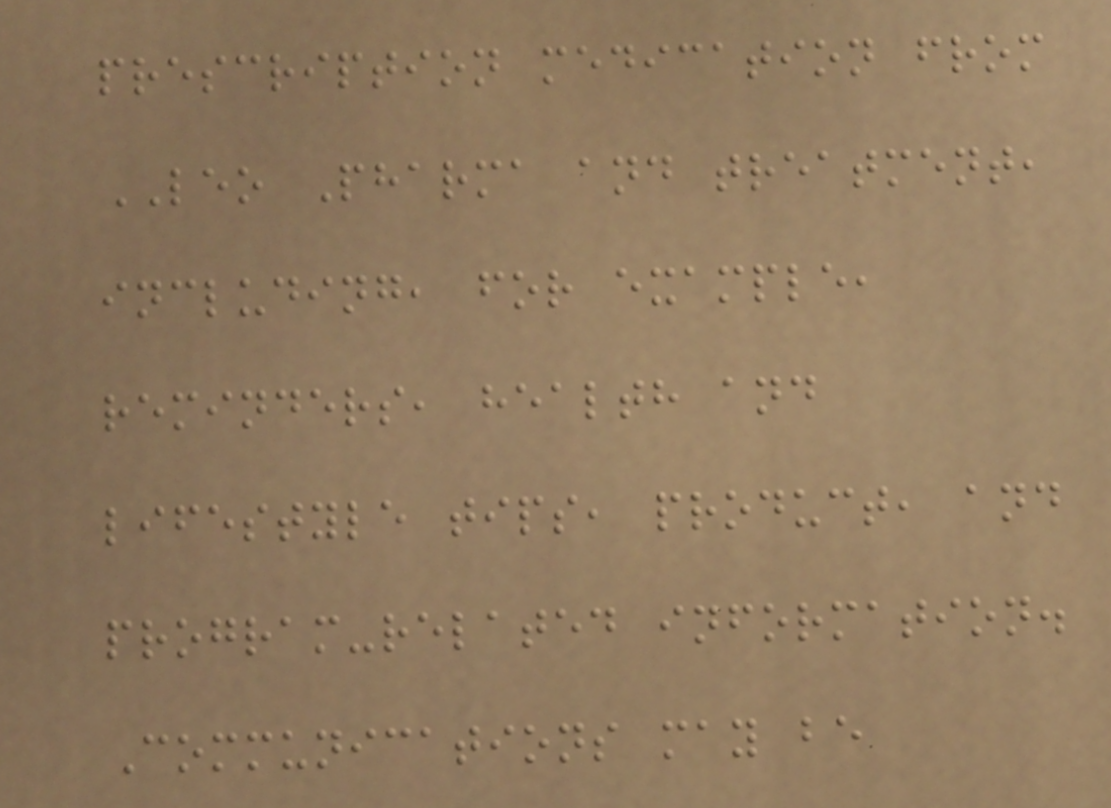prescription medication from
LEO Pharma and treatment,
including, for example,
reminders, health and
lifestyle tips, product, and
program-related information.
Communications may be
